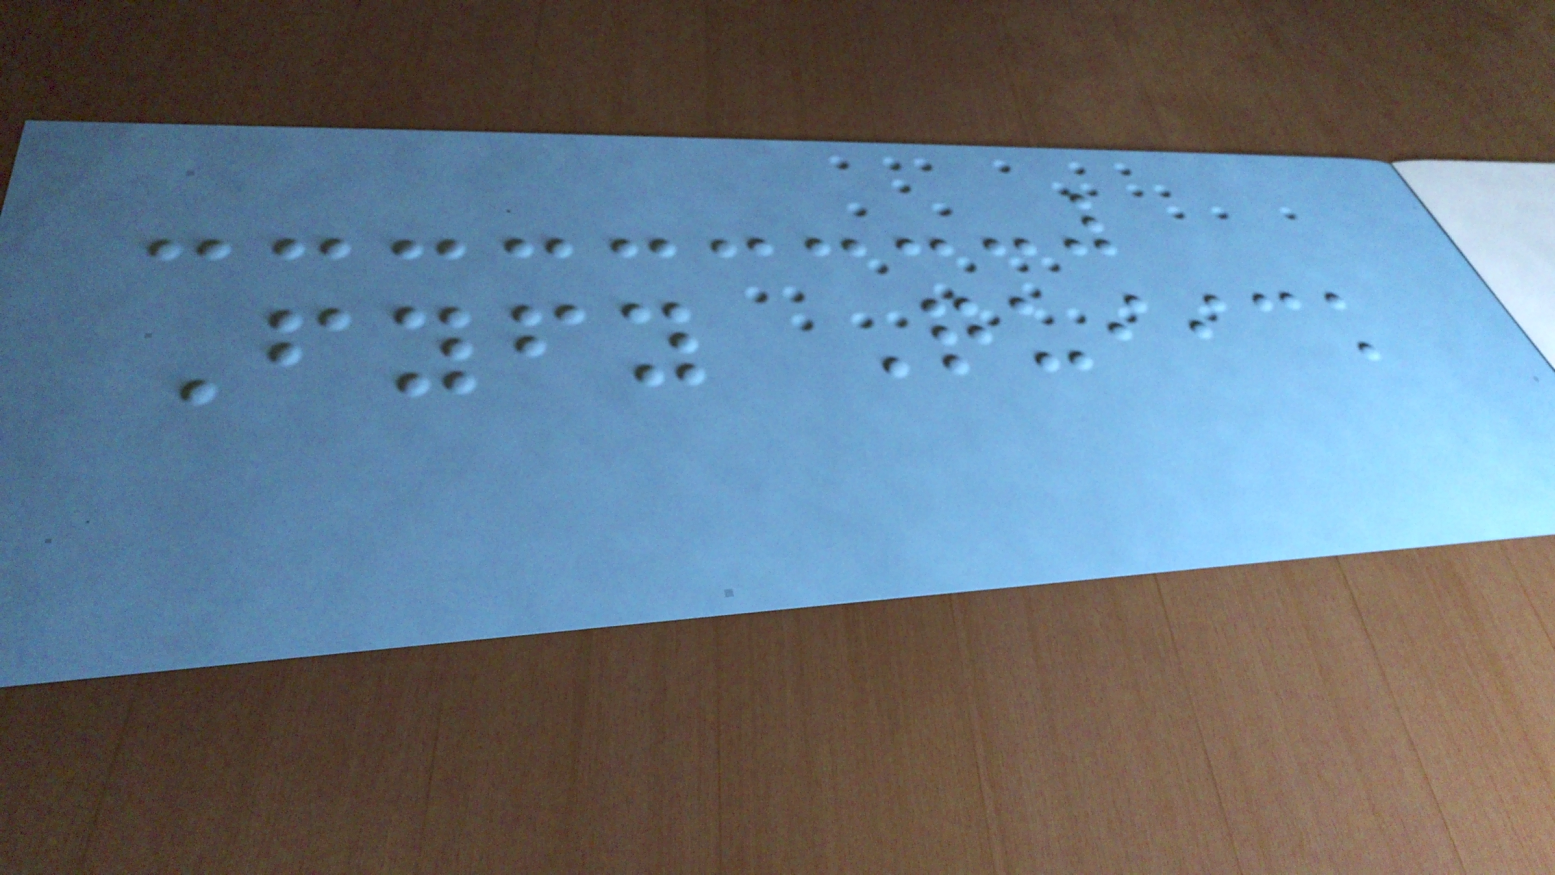Fyfy Quiick
